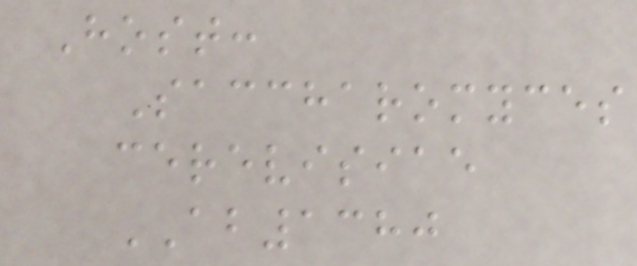Host:
Saccharomyces
cerevisiae
AB1380
